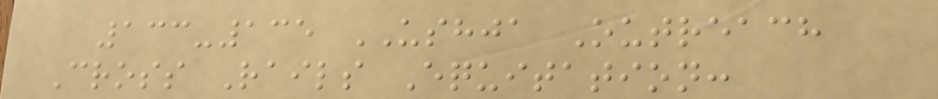133-135 USHJA Outreach
Cross Rails Equitation:
